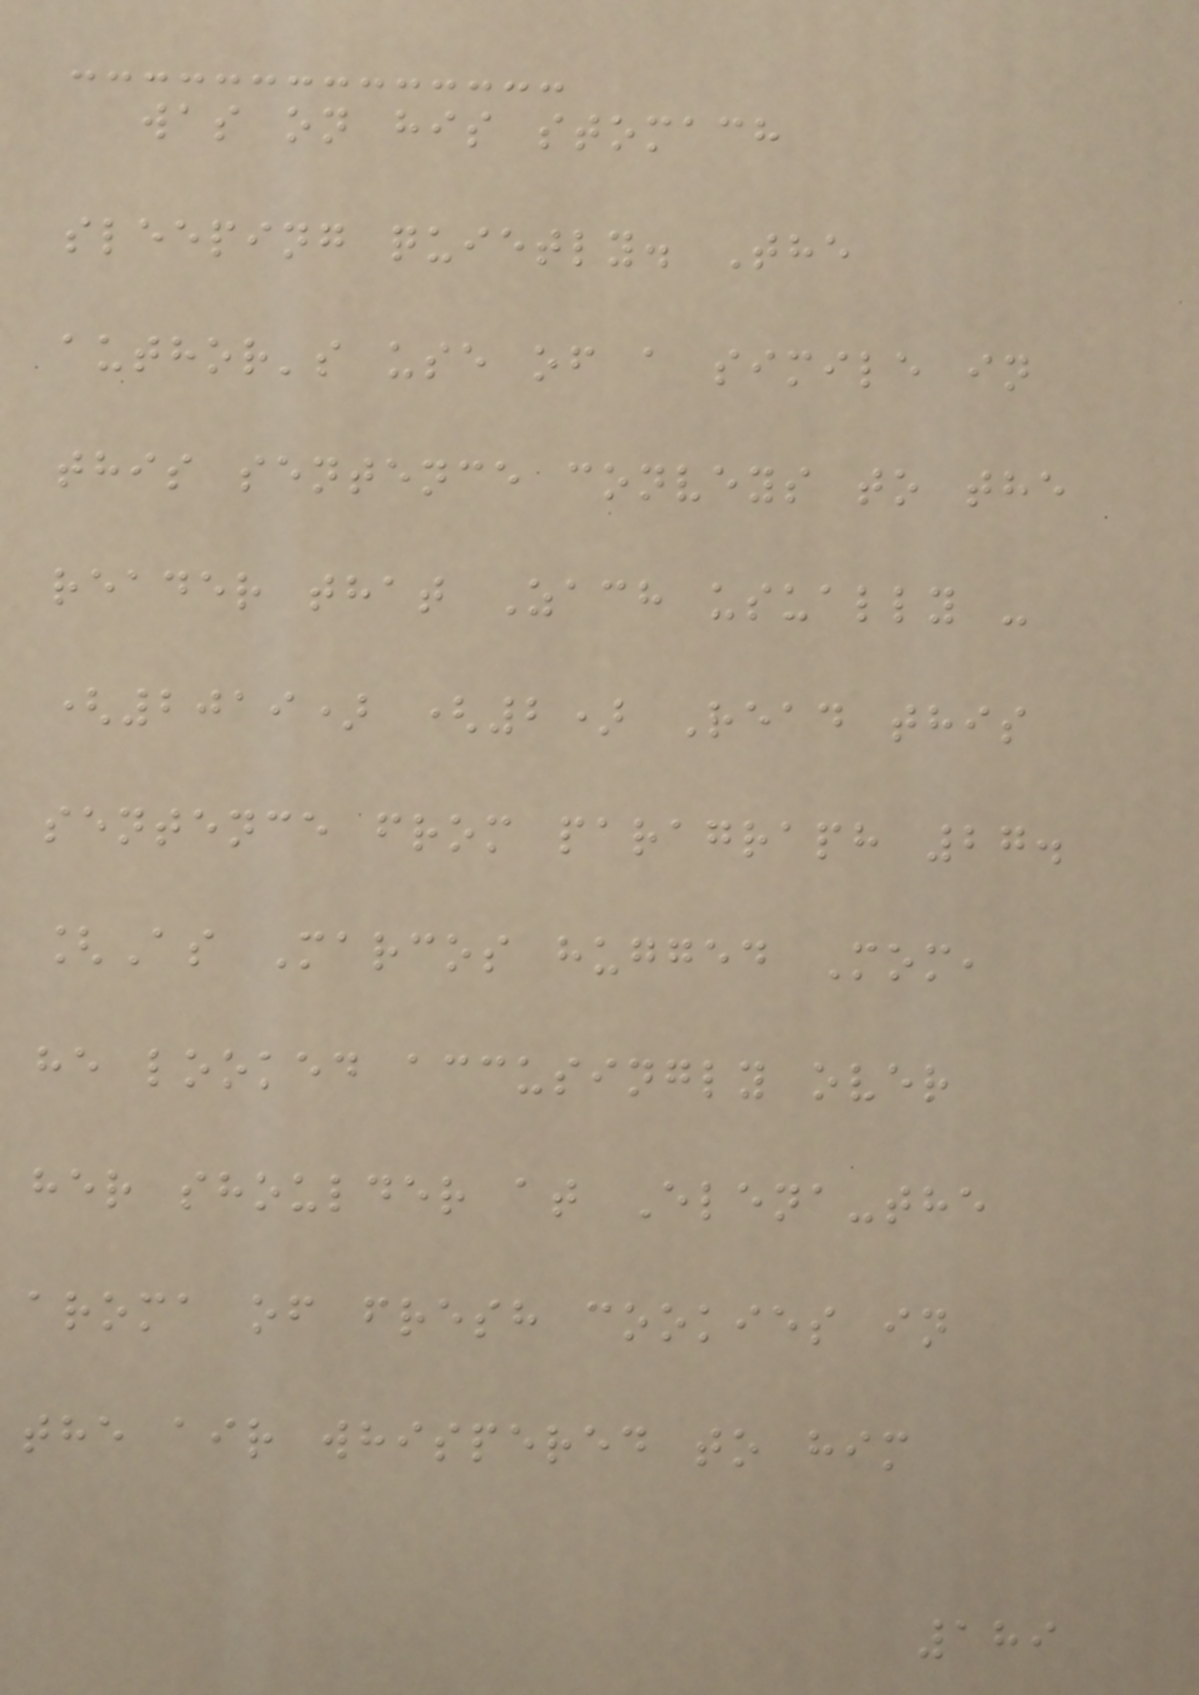was on his stomach
sleeping quietly. The
author's use of a simile in
this sentence conveys to the
reader that Zach usually -
(2019) (2) Read this
sentence from paragraph 27.
[As Marcos hugged Mom,
he looked accusingly over
her shoulder at Elena-the
aroma of fresh cookies in
the air whispered to him
189
